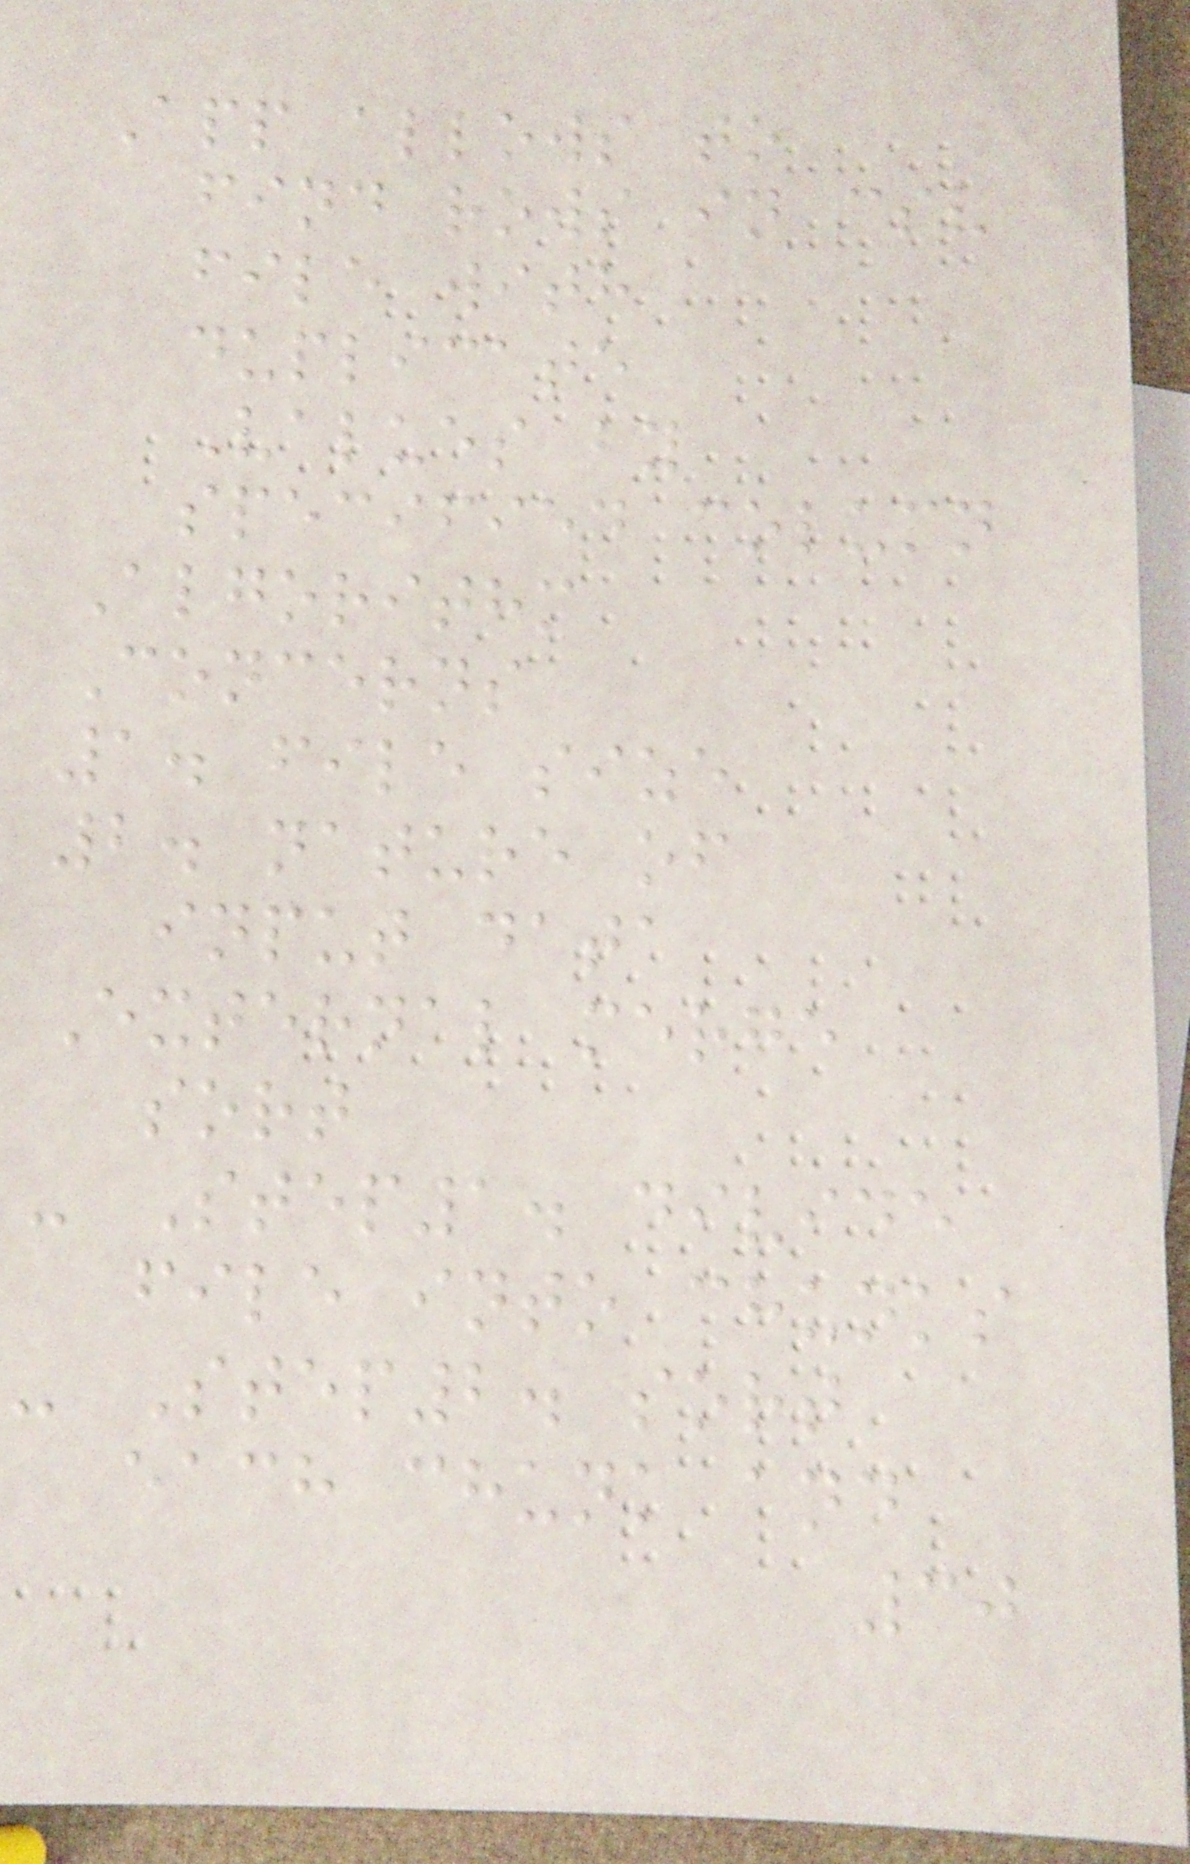App allows to
find rows in csv
file with
duplicate
Values by
specified column
Algorithm
Concerns
1. file size
2. nature of
input data
External merge
sort
- Step1. divide
file into chunks
- Step2. sort
each chunk and
30
